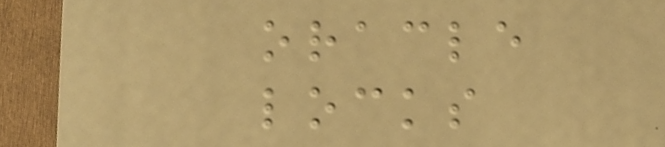oracle
locks
